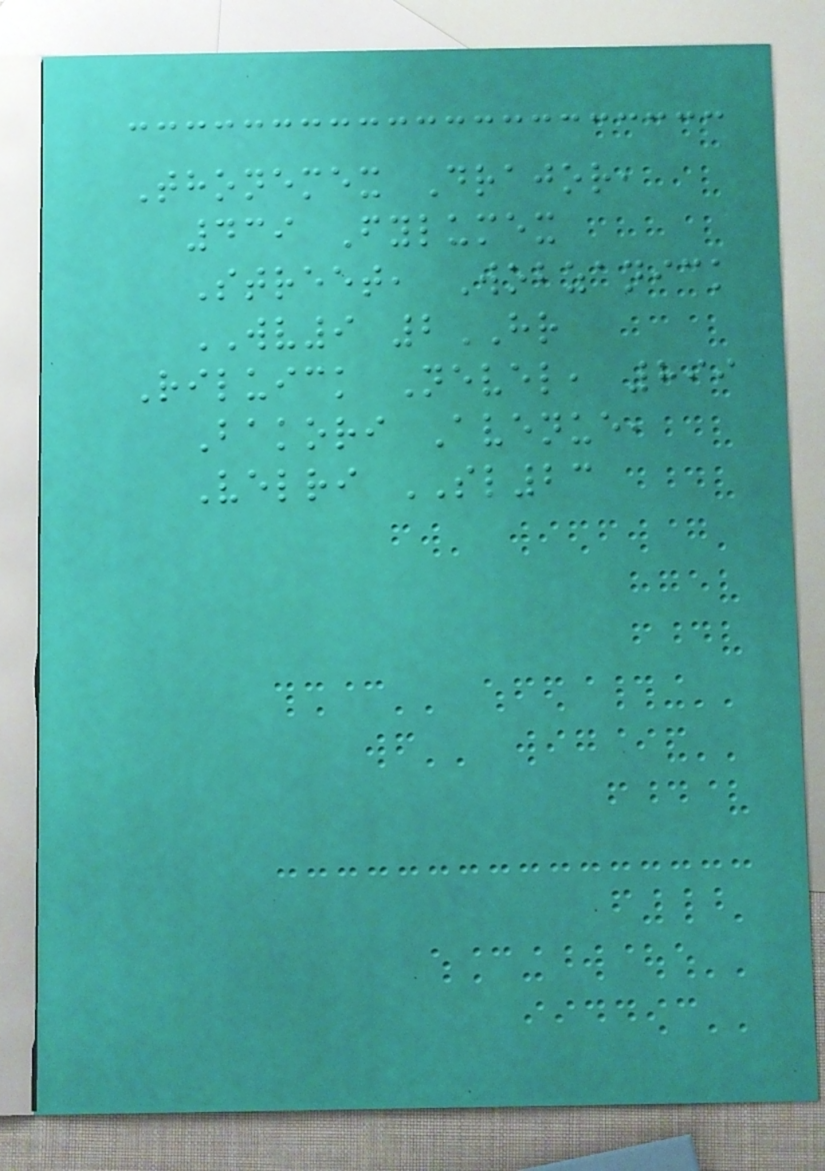Thonemex Drajor,
439 Fylumex
Street, Wobzanick
WV9 2HR
Riluick Nevel, 899
Bakori Avenue,
Velri SL23
